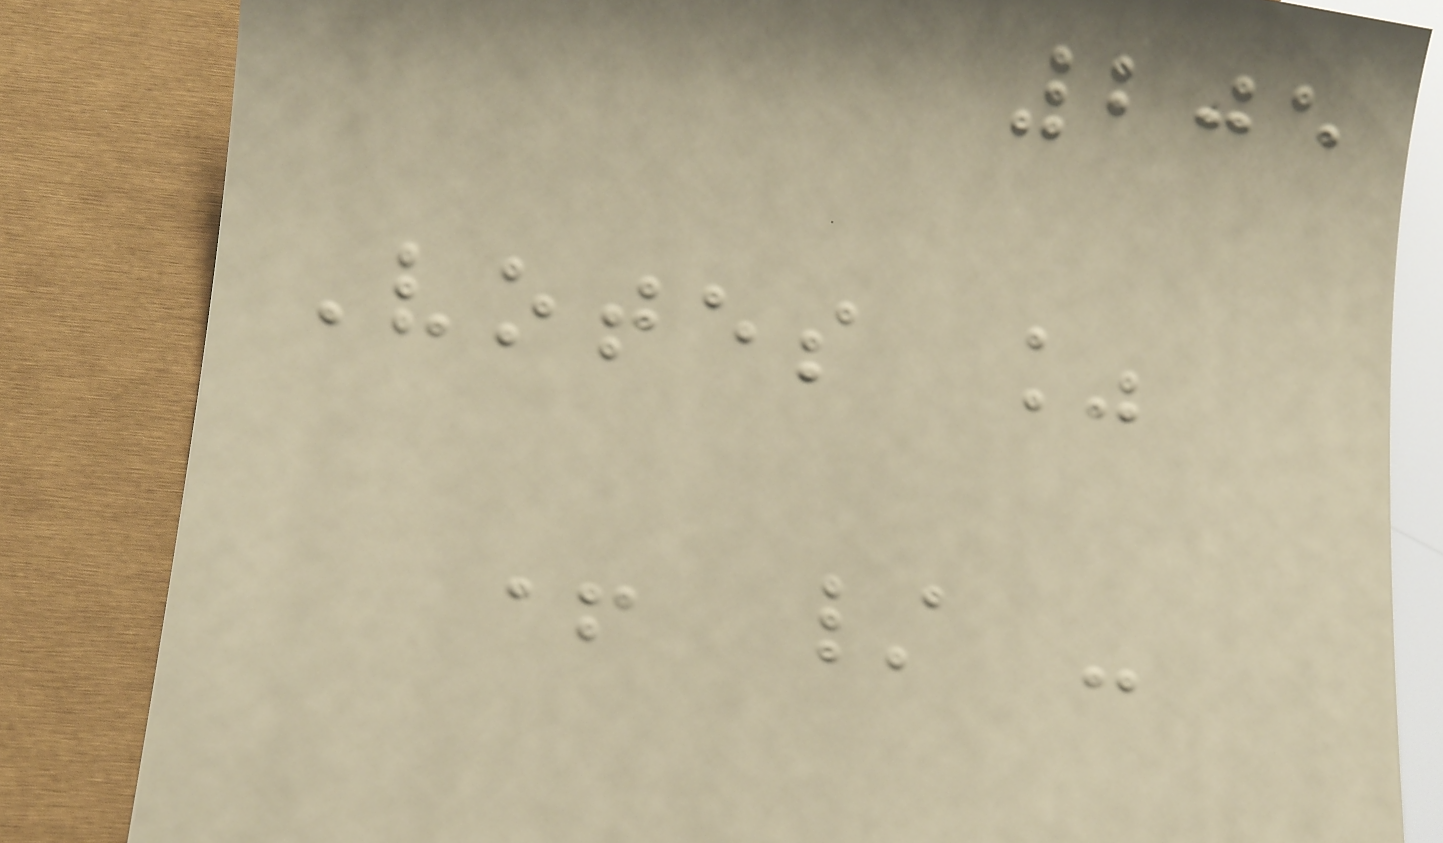205
Votes %
+ / -
